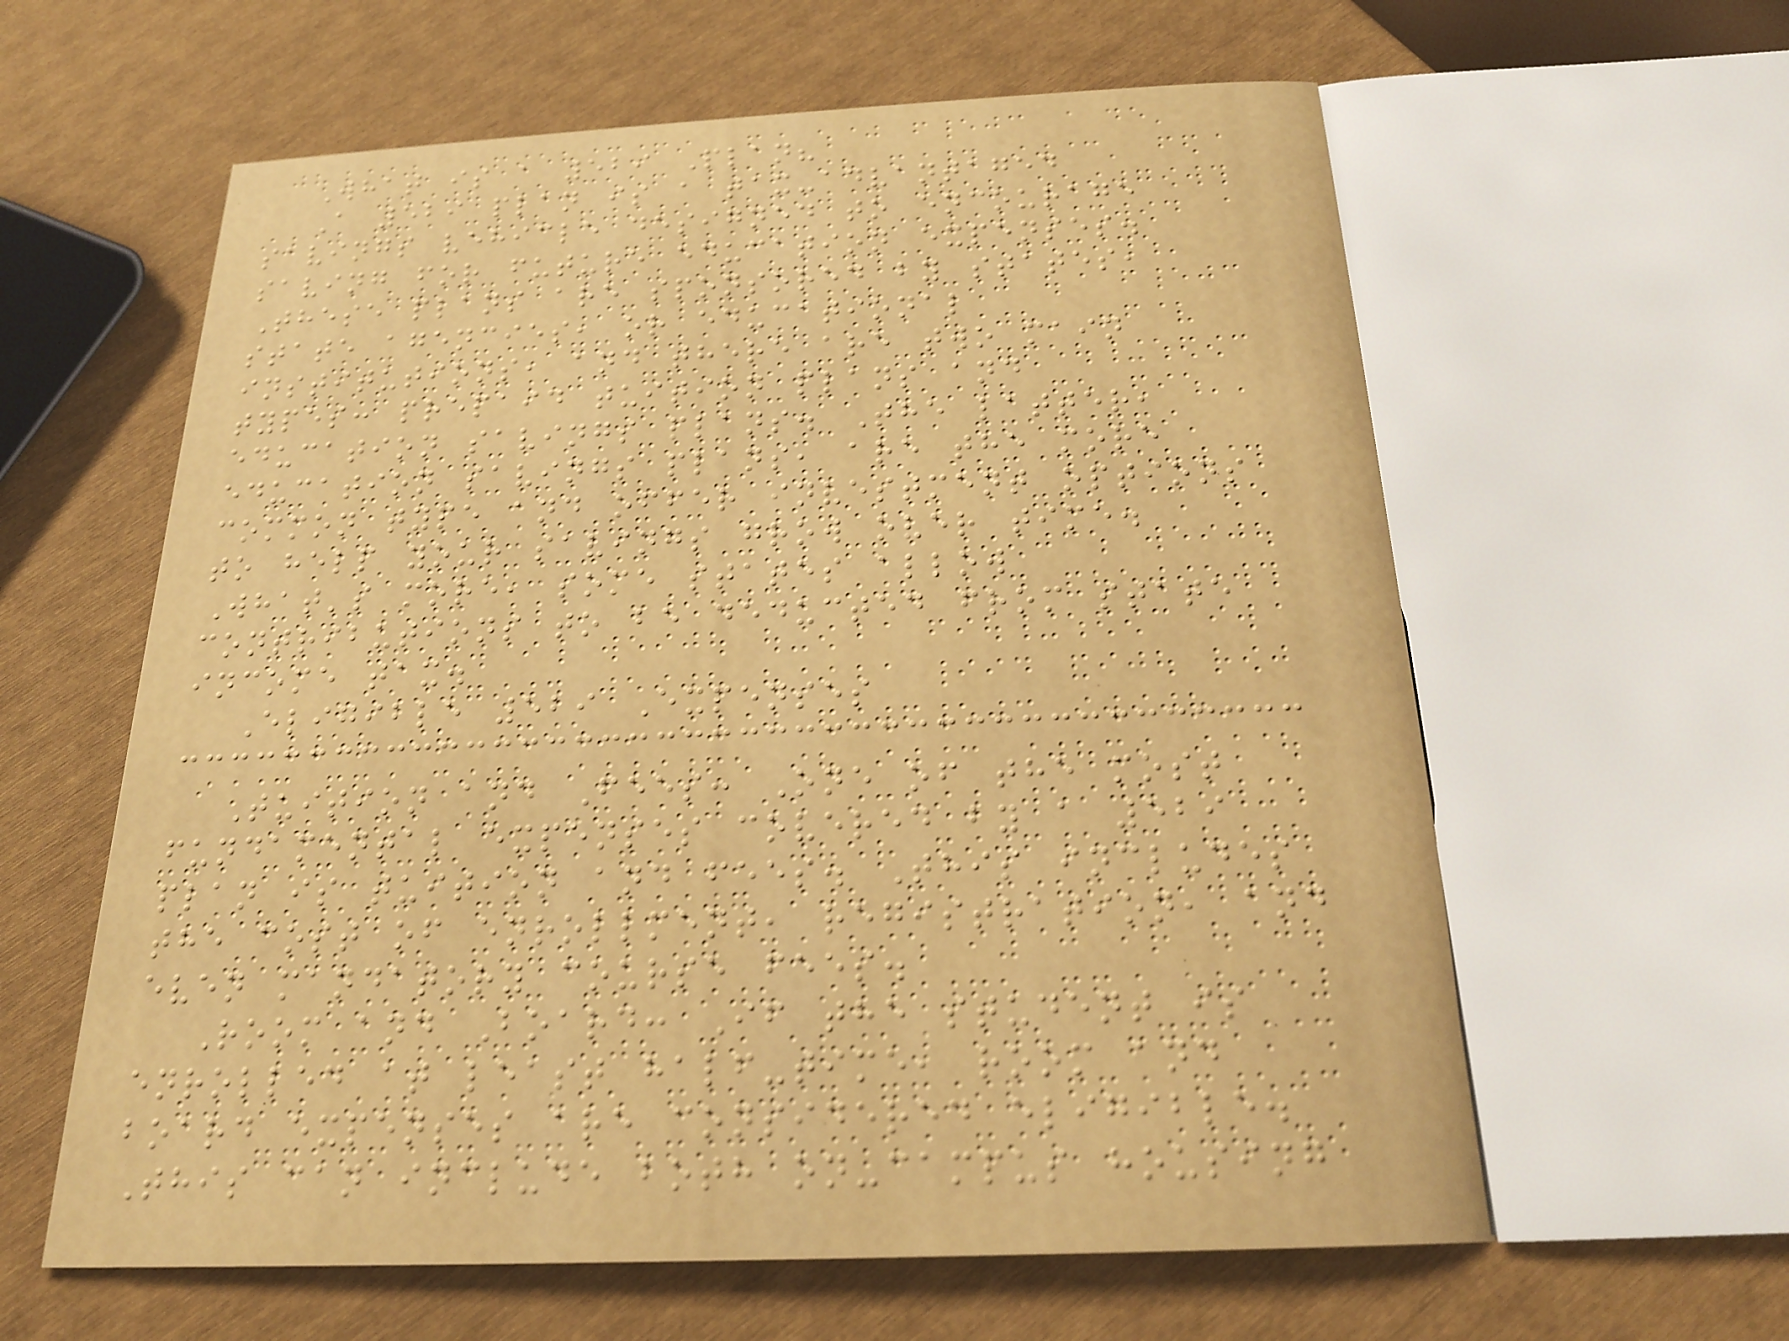What is a 529 Plan?
A 529 plan is a tax-advantaged
savings vehicle designed to encourage
saving for future education expenses.
These plans are sponsored by states,
state agencies, or educational
institutions, and there are two main
types: prepaid tuition plans and
education savings plans. The latter,
education savings plans, are the more
common type and offer investment options
to help your savings grow over time.
What's more, some states allow
contributions to be deducted from state
income tax.
Eligible 529 Expenses
Tuition and Fees: One of the most
fundamental expenses covered by a 529
plan is tuition and fees. This includes
the cost of enrollment, registration, and
even mandatory course fees.
Room and Board: If the student is
enrolled at least half-time, room and
board expenses are considered eligible.
This can include both on-campus housing
